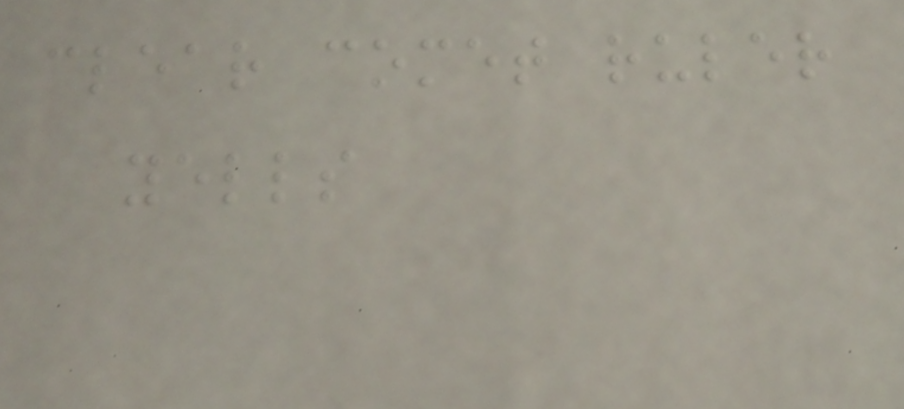clear comet ruler
yells
